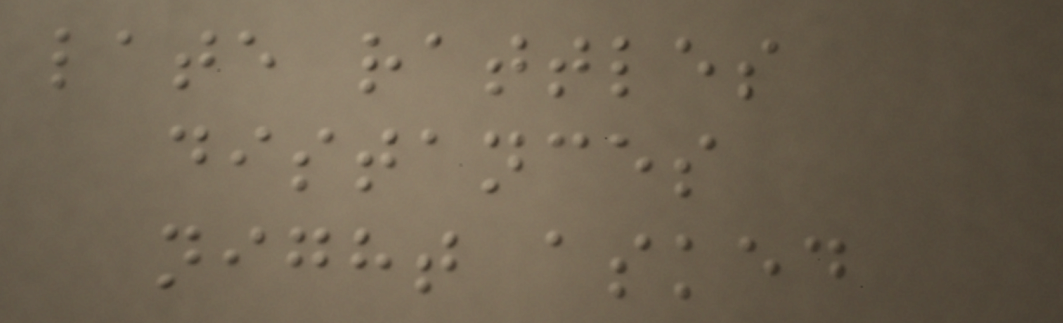late rattles
distances
night asked
